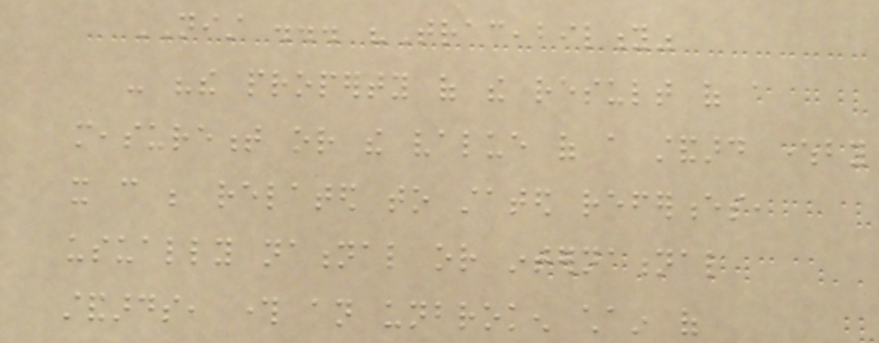NIST ... "Traceability"
- "the property of the result of a
measurement or the value of a standard whereby
it can be related to stated references,
usually national or international
standards, through an unbroken chain of
